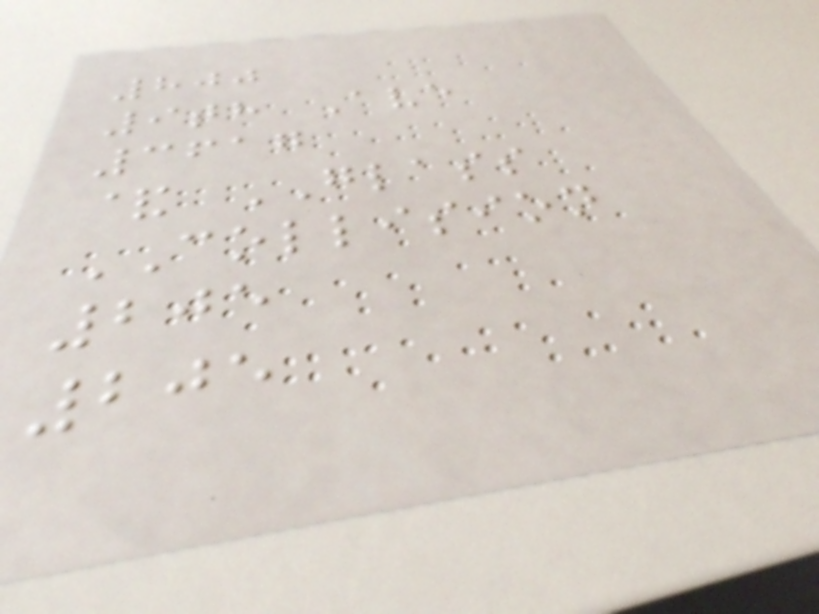800
9th Ave
3617
& GLASS
COLLISION
205
205
